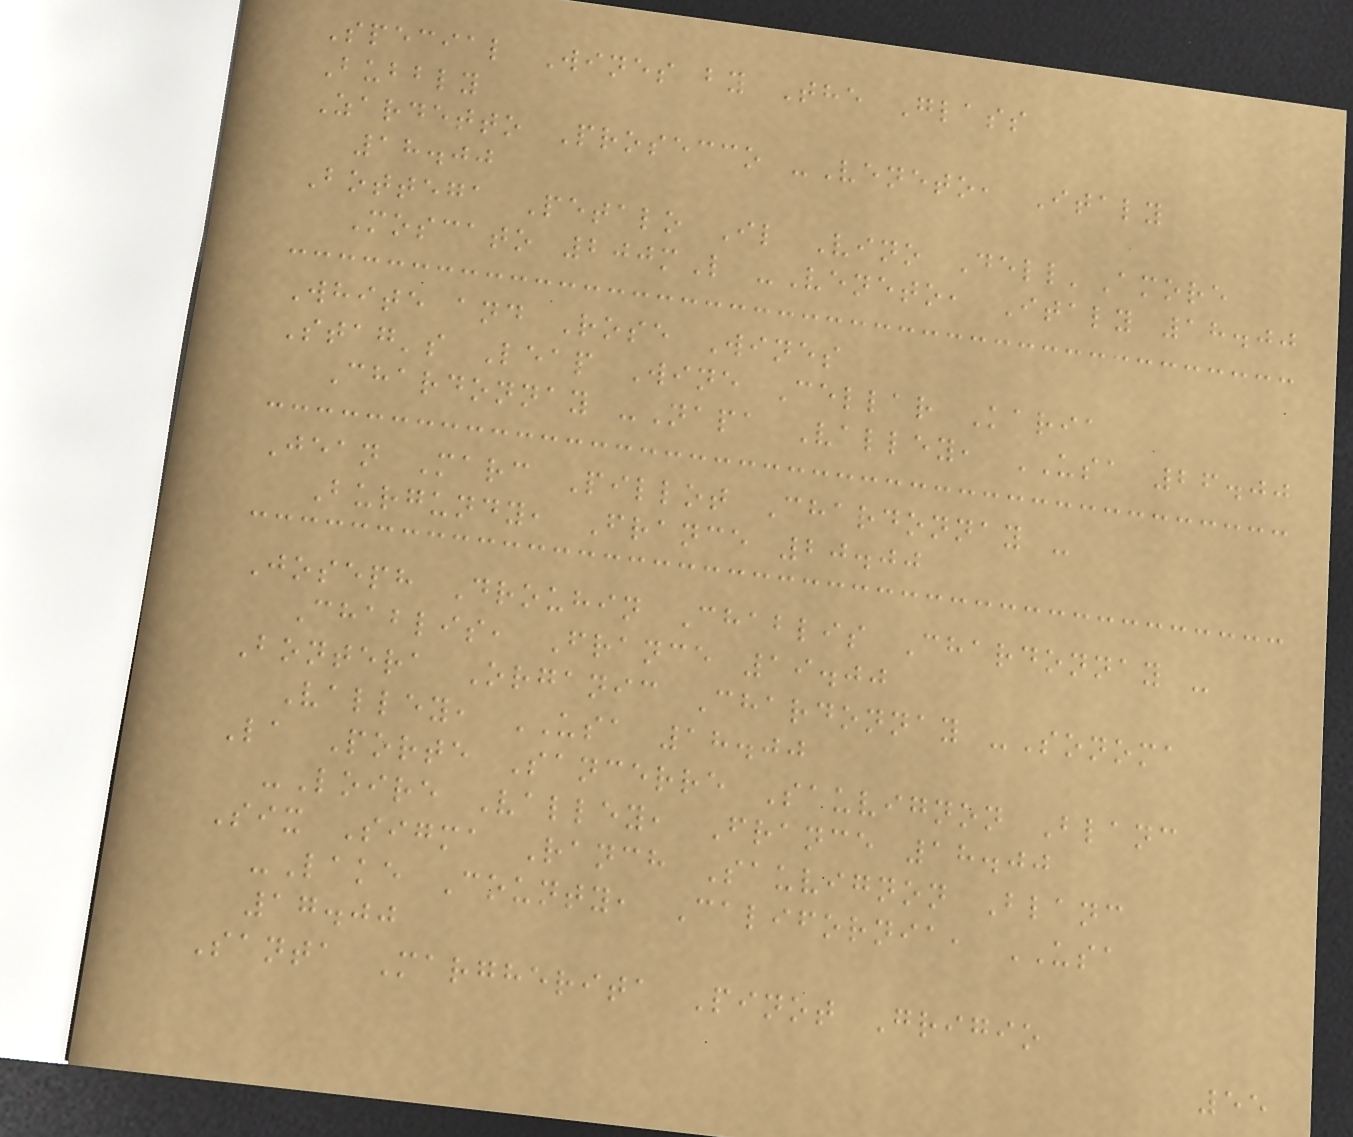Special Wines by The Glass
Bubbly
Zardetto Prosecco -Veneto, Italy
18.00
Bottega Petalo Il Vino Dell'Amore
Moscato 200mL -Veneto, Italy 18.00
White and Rose Wines
Stag's Leap Wine Cellar Karia
Chardonnay -Napa Valley, USA 26.00
Jean Marc Pillot Chardonnay -
Burgundy, France 20.00
Joseph Drouhin Chablis Chardonnay -
Chablis, France 19.00
Bontera Organic Chardonnay -Sonoma
Valley, USA 18.00
La Porte Sancerre Sauvignon Blanc
-Loire Valley, France 18.00
Six Sigma Ranch Sauvignon Blanc
-Lake County, California, USA
17.00
Santa Margherita Pinot Grigio
55
